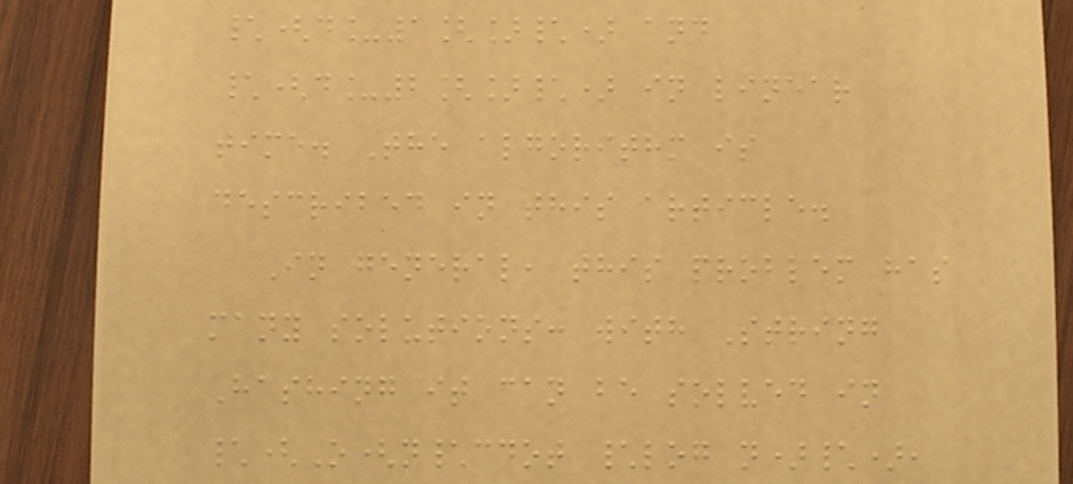\(d_1[]\) and
\(d_2[]\) in linear
time. The algorithm is
described in this article.
In general, this problem has
many solutions: with String
Hashing it can be solved in
\(O(n\cdot \log n)\),
